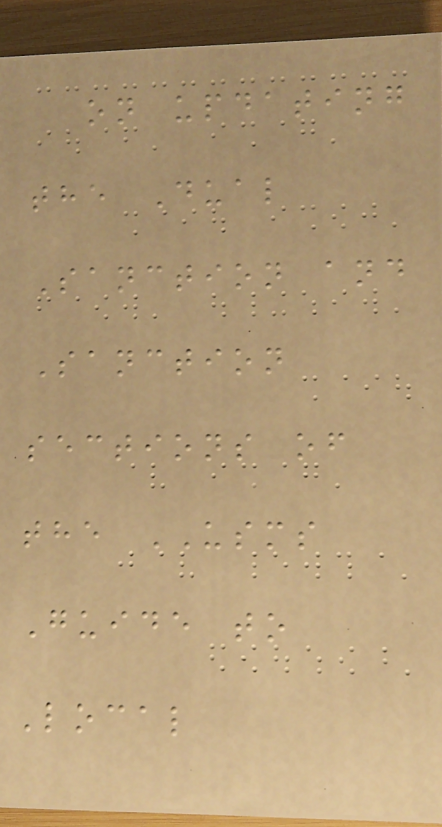on updating
the Dual
Sanction and
Sanction
sections of
the USMS
Guide to
Local
